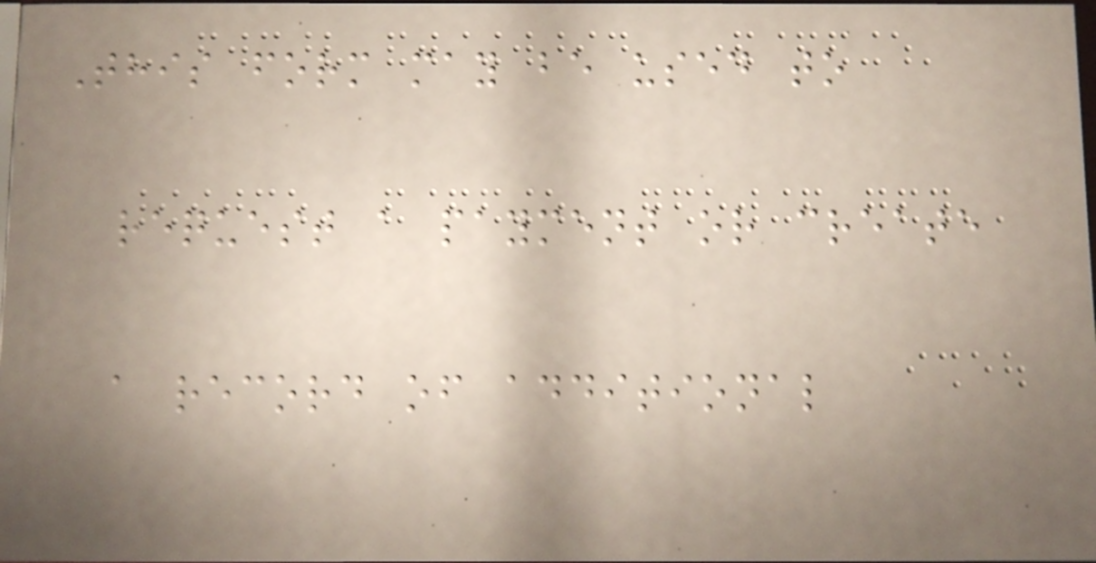This form may be used to
request a payment or create
a record of additional
